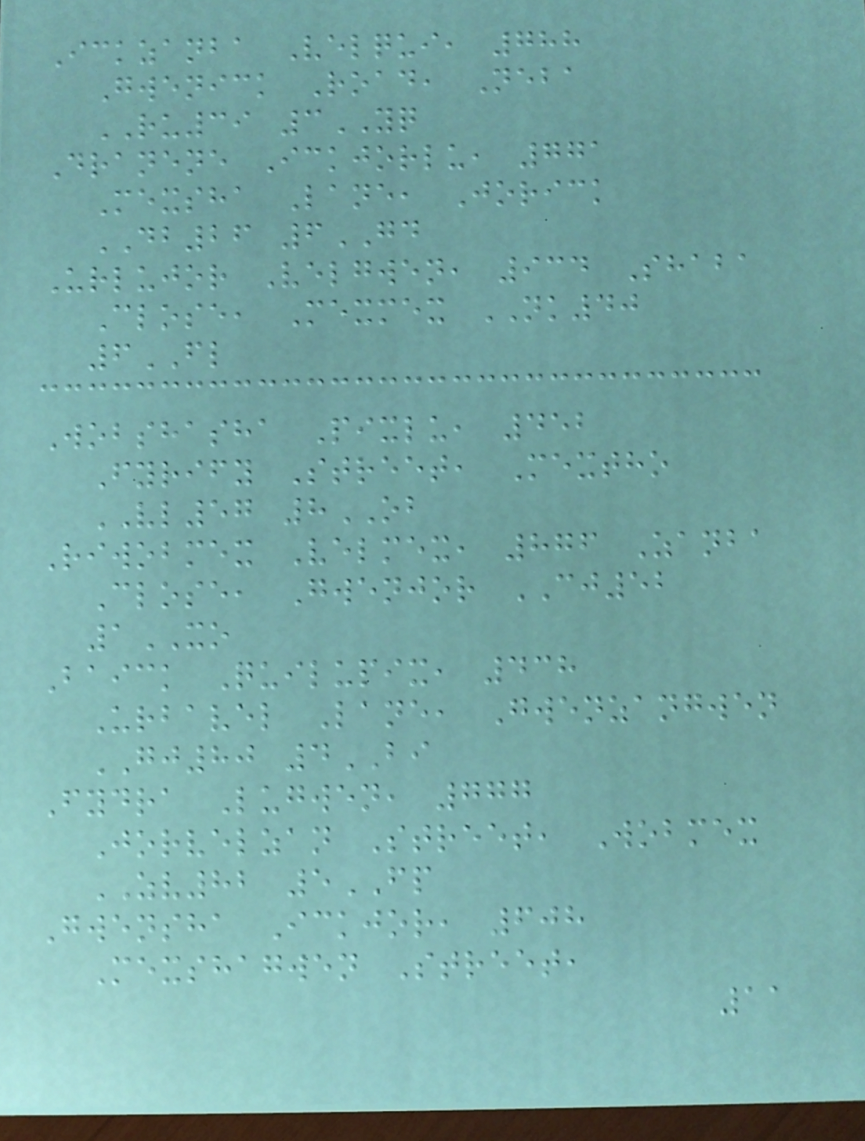Ickzanba Velqui, 788
Gwenick Road, Neba
RU39 3YQ
Dranene Ickjorlu, 771
Mexsha Lane, Jorick
DB26 6GD
Urlujor Velgwen, 934 Shaba
Close, Mexmex NK40
6FL
Wobshasha Pixlu, 452
Fyrify Street, Mextho
VL57 8OB
Riwobmex Velmex, 876 Zanba
Close, Gwenjor CJ52
1XO
Baick Quilupix, 438
Urbavel Lane, Gwenzangwen
GJ80 4BI
Fydra Lugwen, 777
Jorvelzan Street, Wobmex
ZV82 5FP
Gwensha Ickjor, 608
Mexshagwen Street,
11
